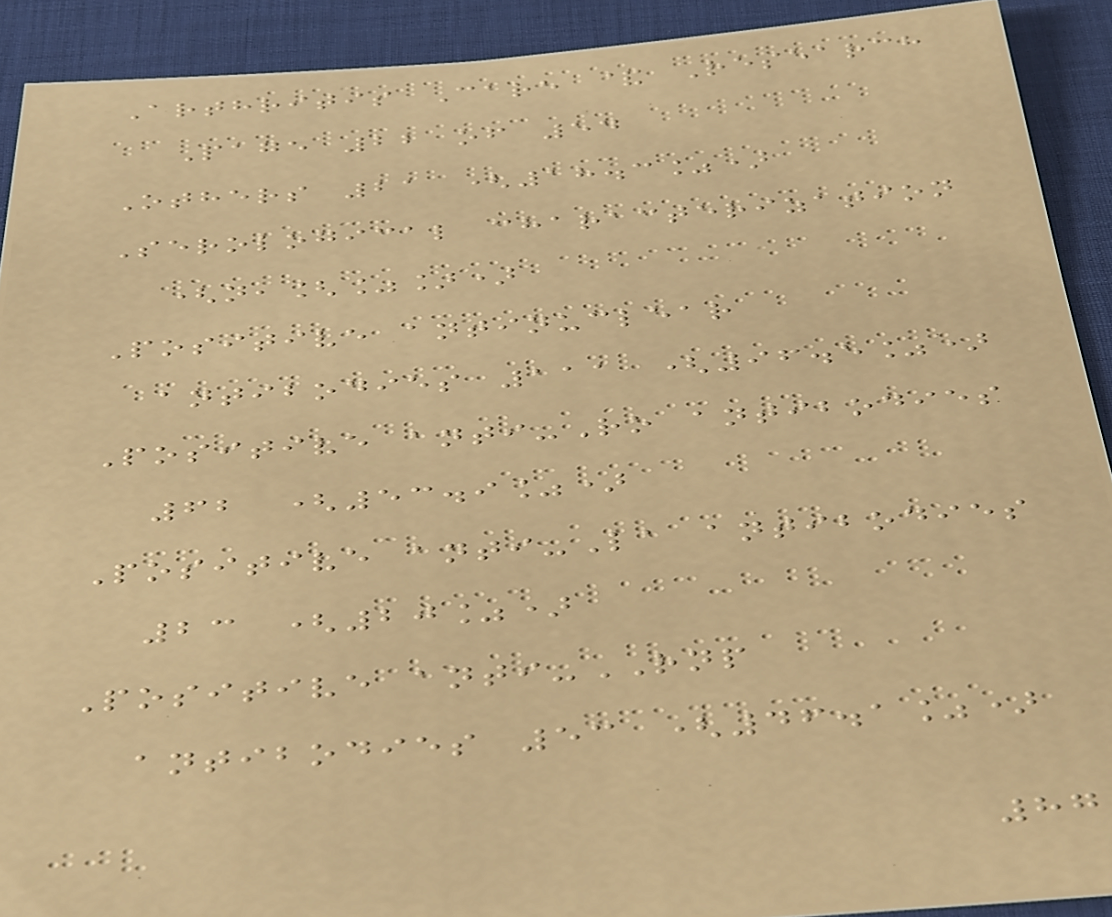Arthritis Care & Research
Page 22 of 54
Others 21 (18.3%)
Serological characterization
(n,[%])
Positive antinuclear
antibodies 111 (96.5%)
Positive anti-Ro antibodies
62 (53.9%)
Positive anti-La antibodies
23 (20%)
Positive anti-RNP
antibodies 53 (46.1%)
87
